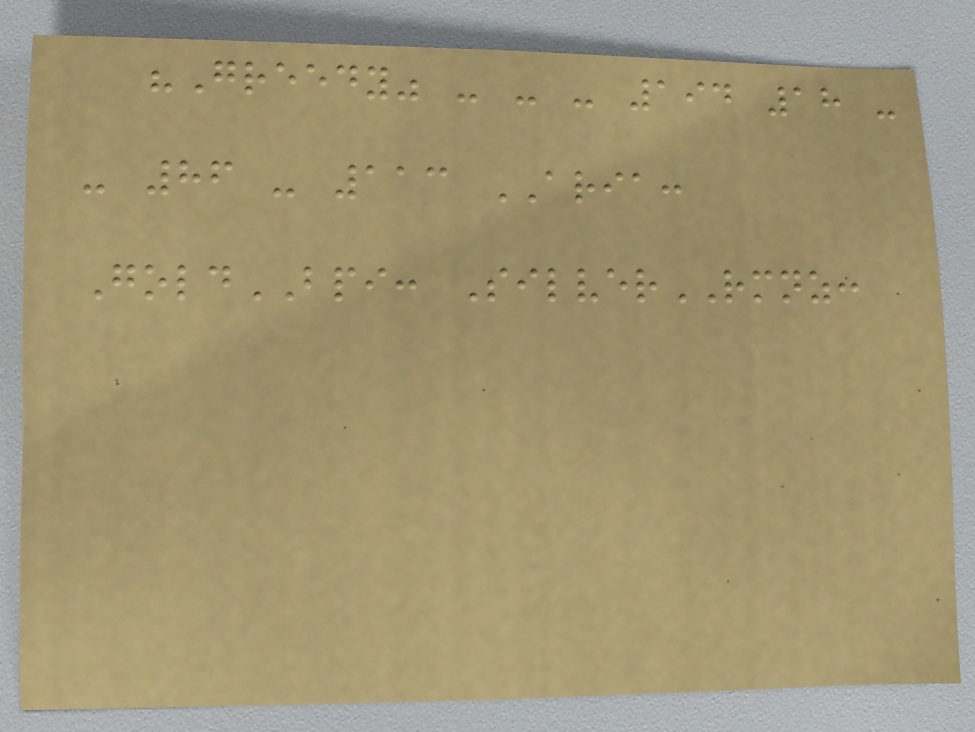"Greedy" - - - 194 18 -
- 86 - 113 ARIA:
GoldBPI: SilverRMNZ:
